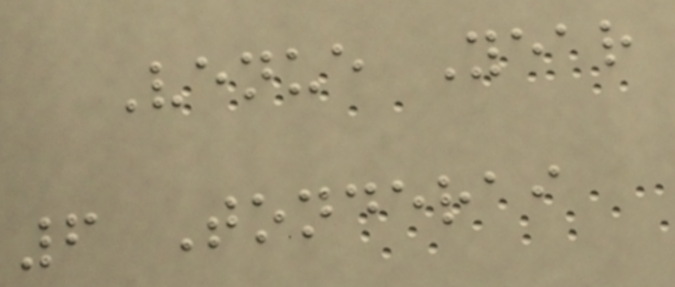Venue Year
6 Tonderai
